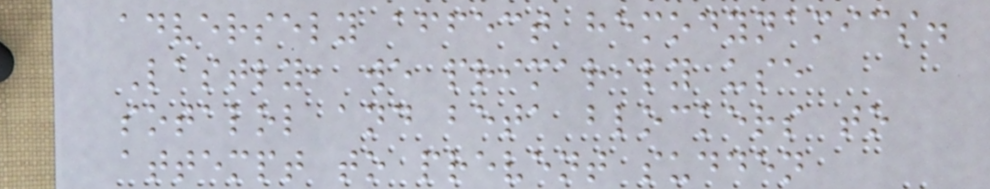adversely affect hemodynamics.
Lastly, we primarily use
sotalol and beta blockers to
attempt to prevent sudden
